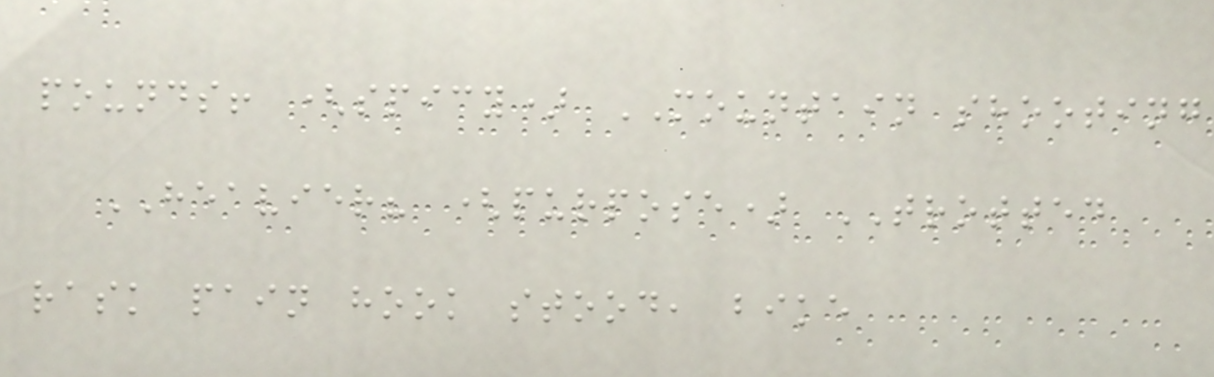pounds! (spicy) MOUNTAIN shooting
HEAVIER? (purpose) TROTTED
rask pain hook stood, bike
